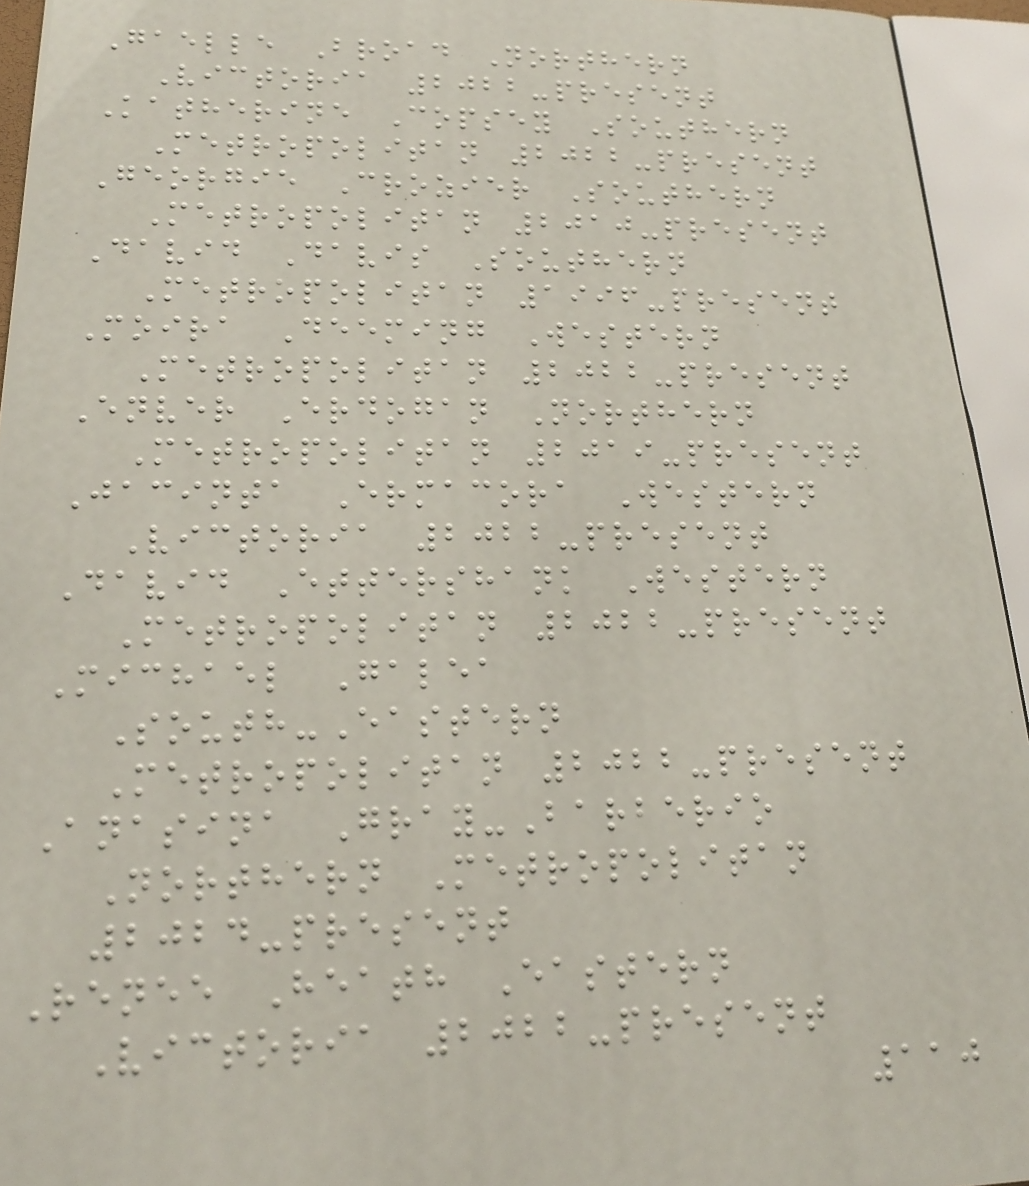Gaelle Broad Northern
Victoria 2022-present
Katherine Copsey Southern
Metropolitan 2022-present
Georgie Crozier Southern
Metropolitan 2010-present
David Davis Southern
Metropolitan 1996-present
Moira Deeming Western
Metropolitan 2022-present
Enver Erdogan Northern
Metropolitan 2019-present
Jacinta Ermacora Western
Victoria 2022-present
David Ettershank Western
Metropolitan 2022-present
Michael Galea
South-Eastern
Metropolitan 2022-present
Anasina Gray-Barberio
Northern Metropolitan
2024-present
Renee Heath Eastern
Victoria 2022-present
110
